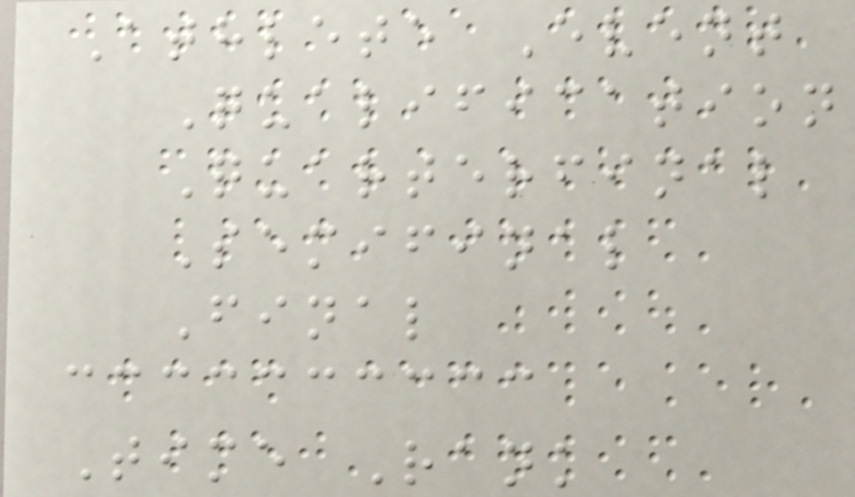Athlete Event
Qualification
Quarterfinal
Semifinal
Final
Time Rank
